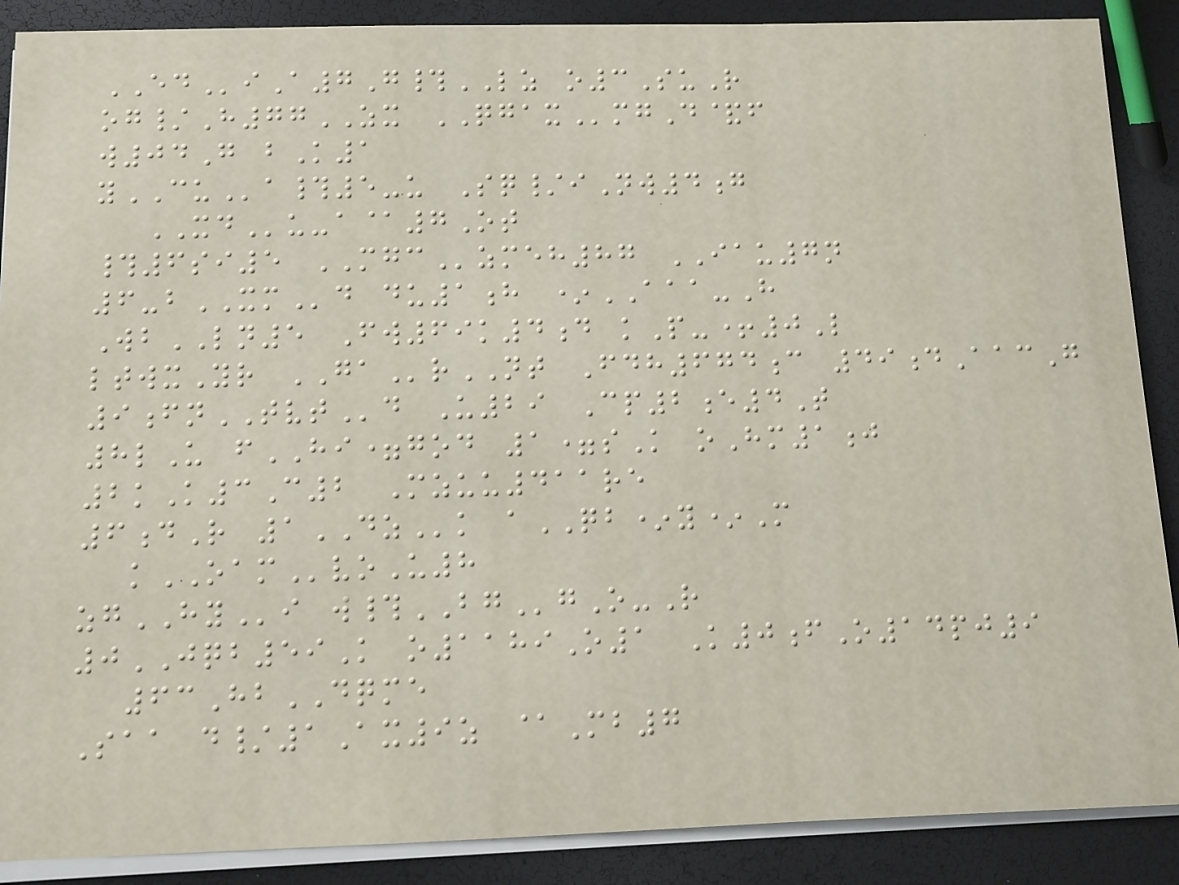EDiA7G#LZ o3SuR
og/H77ZX QGAXmgD&f
w04G bK1
yCUa#5-u Sq/iNw4g
XDu-a@7Ot
#6si5 MGCzmeh87 IAU7n
6-bXMd du1h *AAA-H
WbLN5 Fw69k4d kP-+0L
ltwxYr GArNT Fdh674c 49dAacG
9fnTVTd U29 Cp2e4T
8lU fHI=god 1=sK oHm1j
2kK3C2 Mzuu411re
6dR 1DZk aQB*y*M
kOAMvoU8
zgHYi w#BGgO-R
0JQB59K o1189O1 K0fO14pj9
63HbDQME
Saa d/1Ax9z @Mb7
